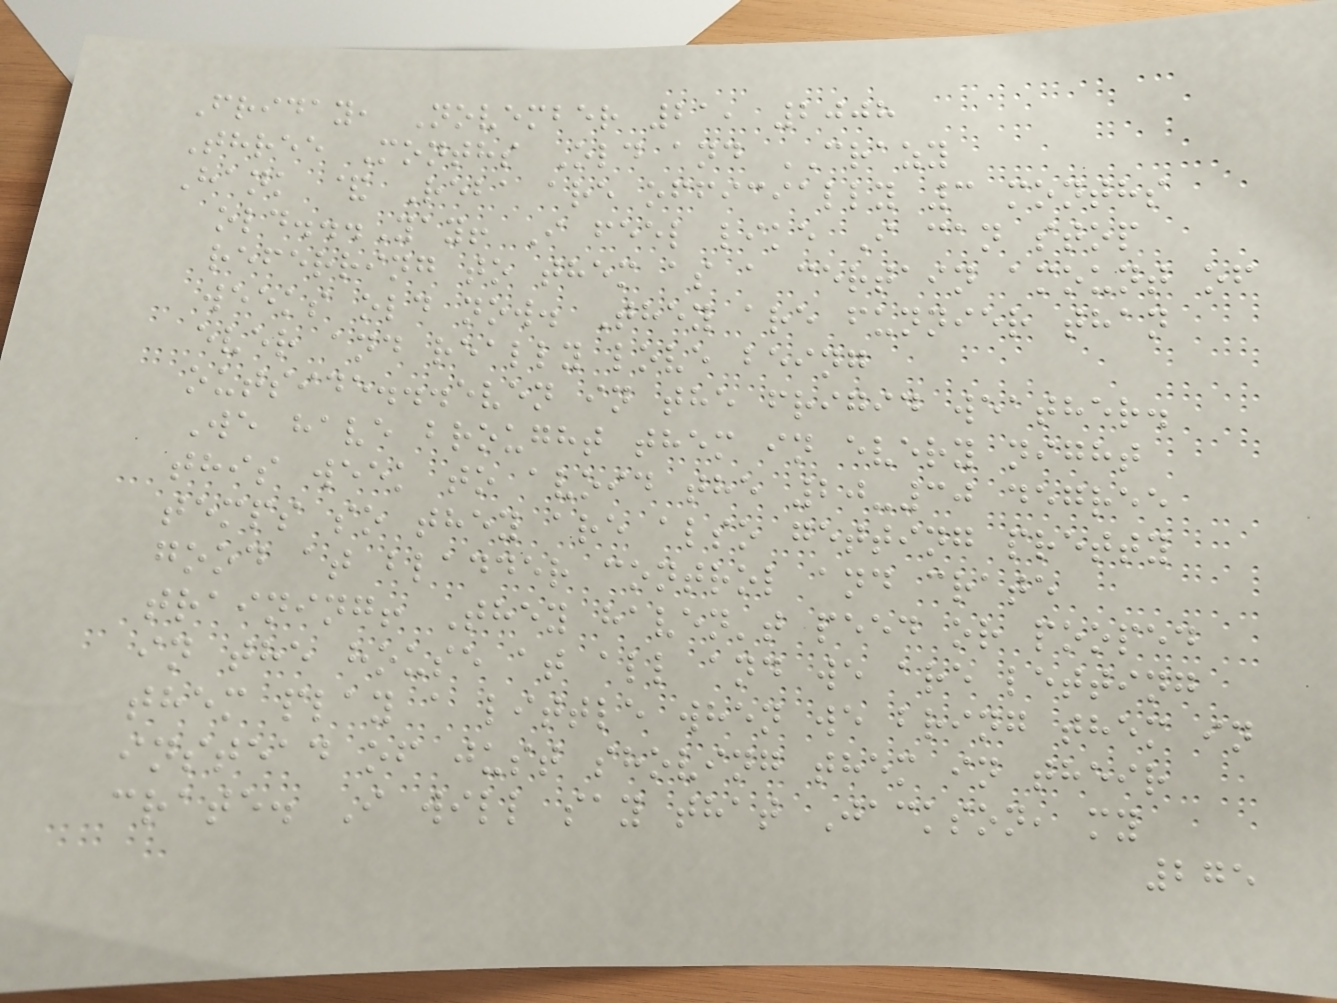Friday, November 21, 2008
Three Months Old and CRAZY
Hank & Reba are officially 3 months
old...Yay! I feel like I can stop
referring to them as a certain amount of
weeks old now. They are funnier than
ever and really love being
outside...even in the frigid weather.
We have brought them in every night
this week to avoid the 20-30 degree
temps so they are also getting pretty
good at bladder control and crate
training! They haven't peed or pooped
in the house at all and we are letting
them play a little when we bring them in
instead of just shoving them in their
crate. I will say that Jackson, my
275
